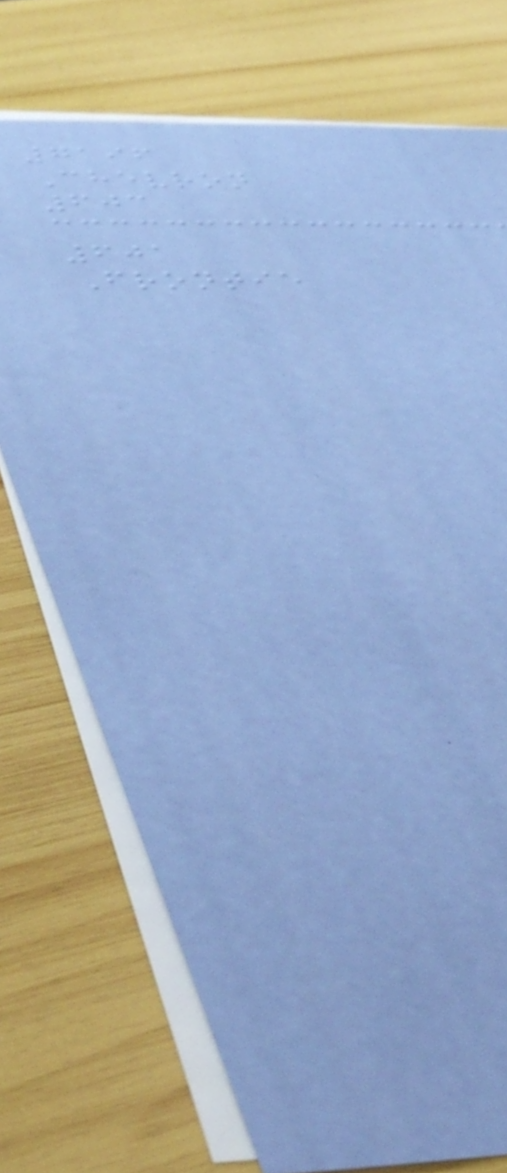7196
Chevron
603
601
Frontie
